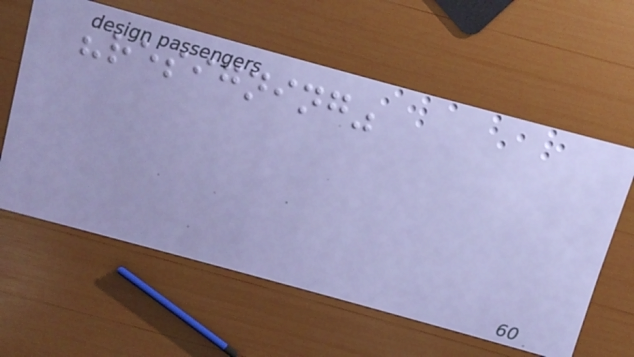"resigning"
